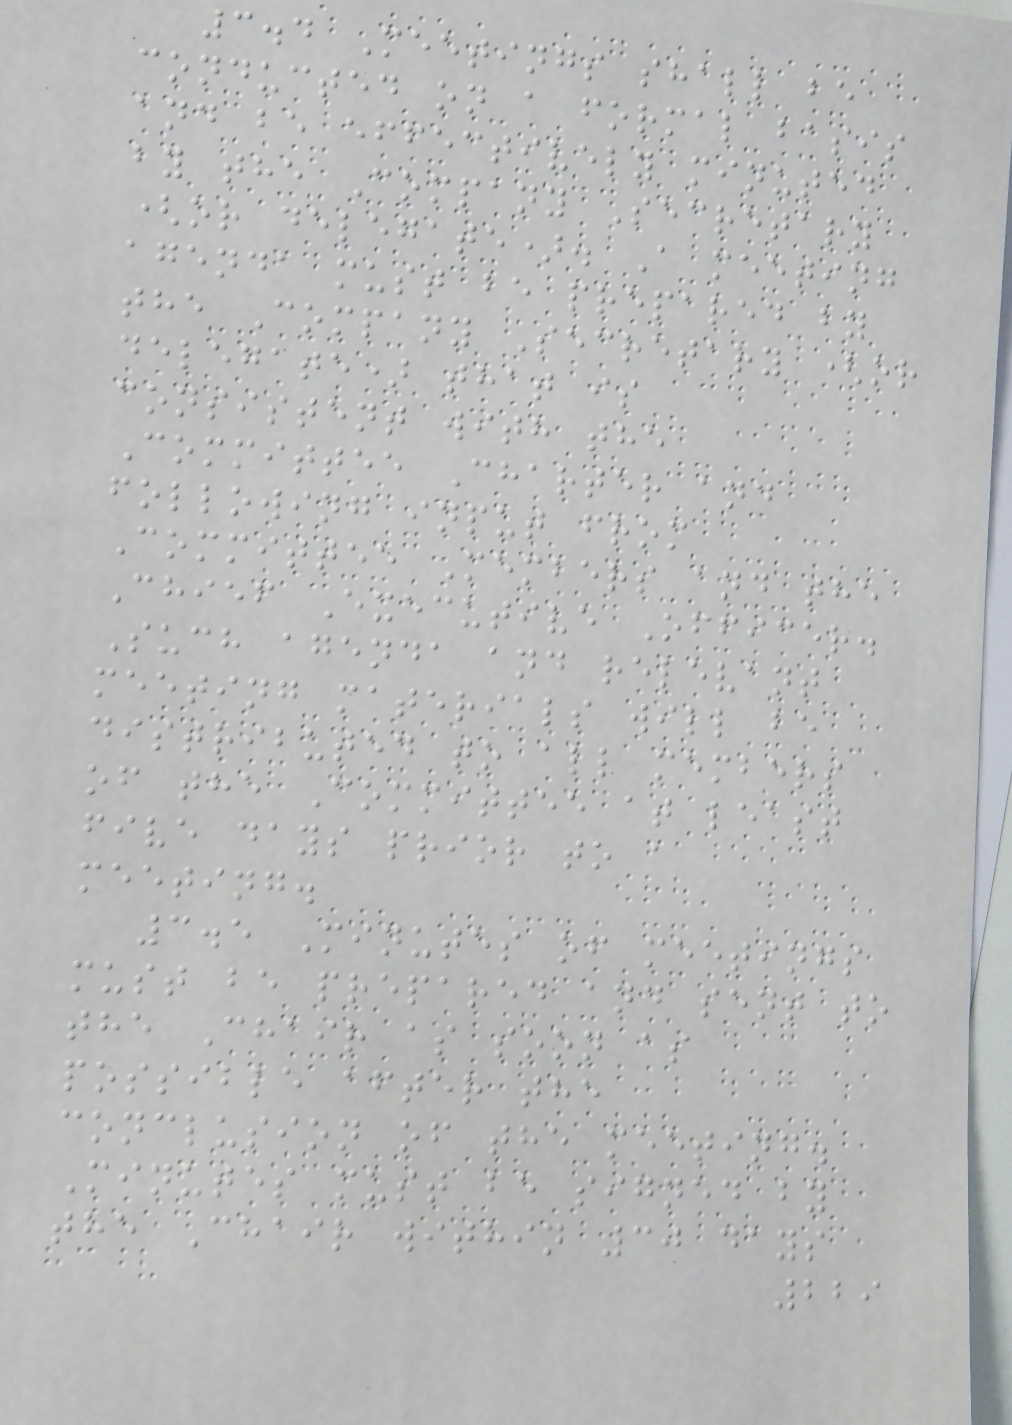3.4 Meetings shall be
conducted on a formal basis
and be effectively minuted
by the Company Secretary
(or delegate). A meeting
agenda must be prepared by
the Company Secretary (or
delegate) that is
consistent with the
Committee Charter and
following input from
Committee Members and the
Chief Executive Officer.
Such agenda and relevant
meeting materials will be
distributed to all members
of the Committee at least
five days prior to a
meeting.
3.5 Minutes of meetings
must be prepared and sent to
the Chair as soon as
possible after the
conclusion of the meeting.
Minutes must be signed by
the Chair within 30 days
229
